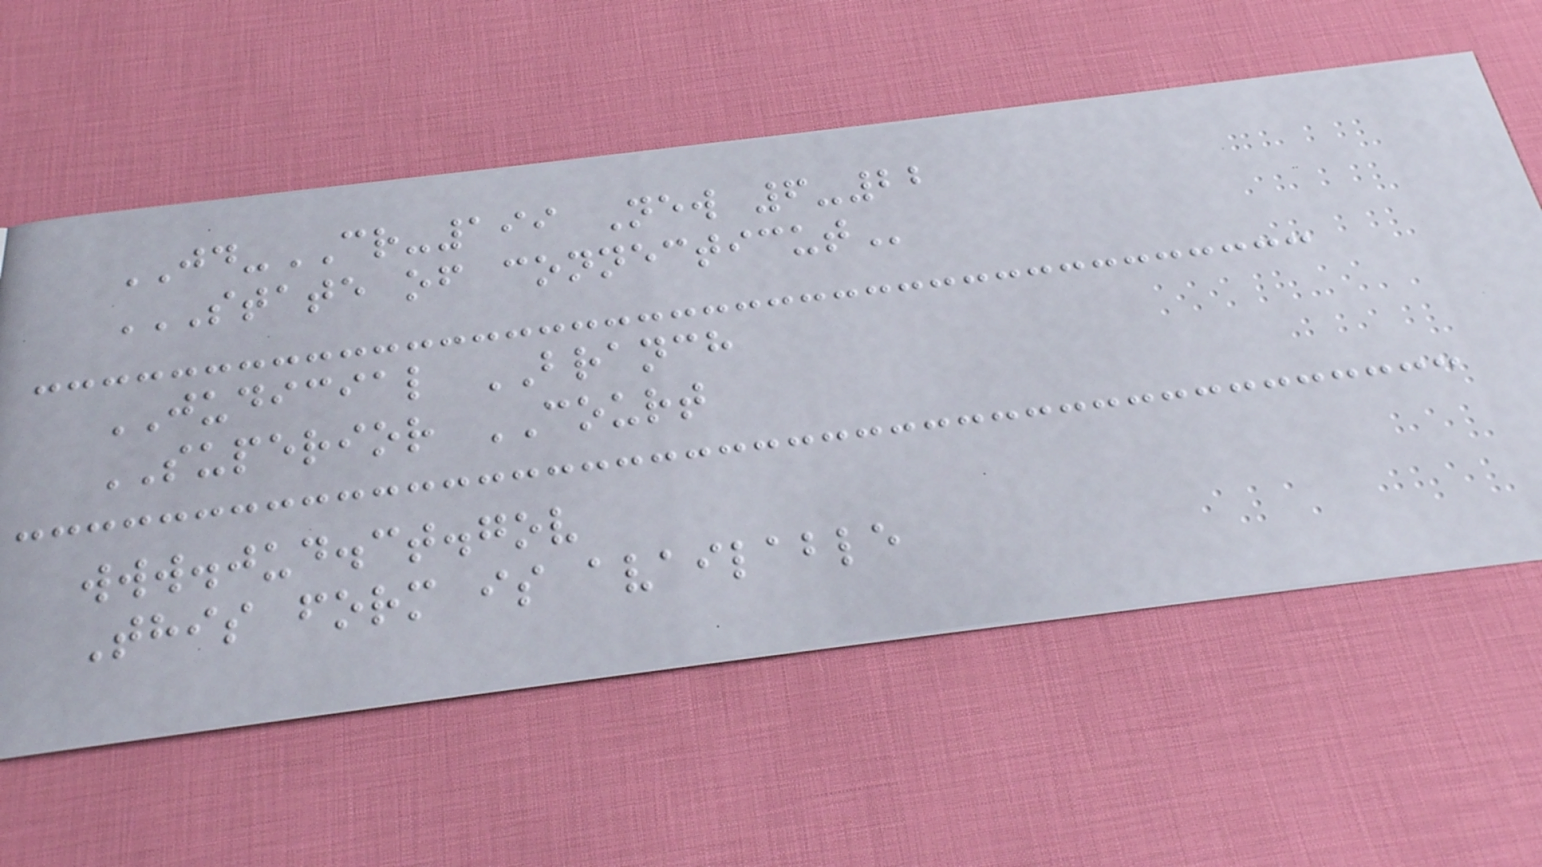JD-CR-199 New 6-22
STATE OF CONNECTICUT
JUDICIAL BRANCH
SUPERIOR COURT
www.jud.ct.gov
This form is available
